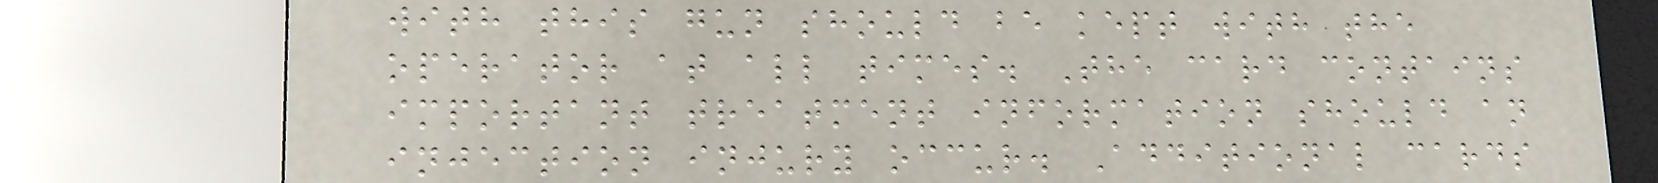with this gun should be kept with the
operator at all times. The card contains
important treatment information should an
injection injury occur. Additional cards
